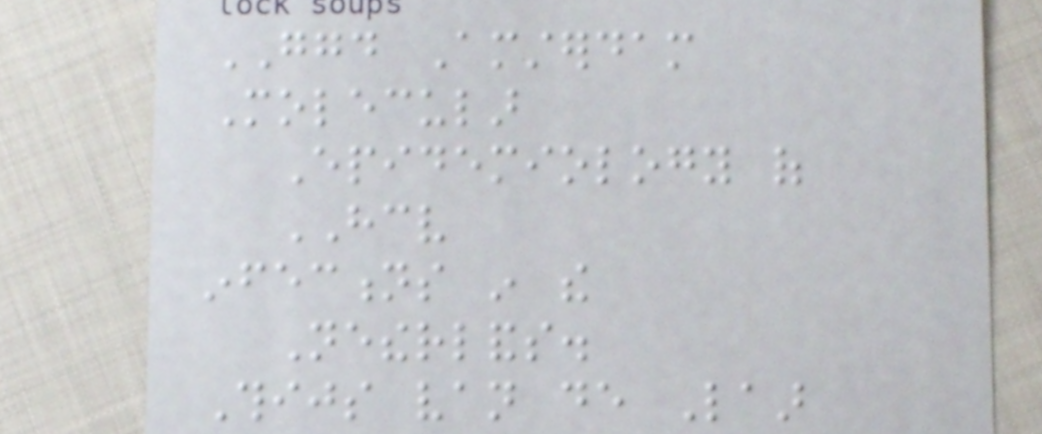GGD Amsterdam
Molecular
Epidemiology of
HCV
infections in the
Netherlands.
Thijs van de Laar
